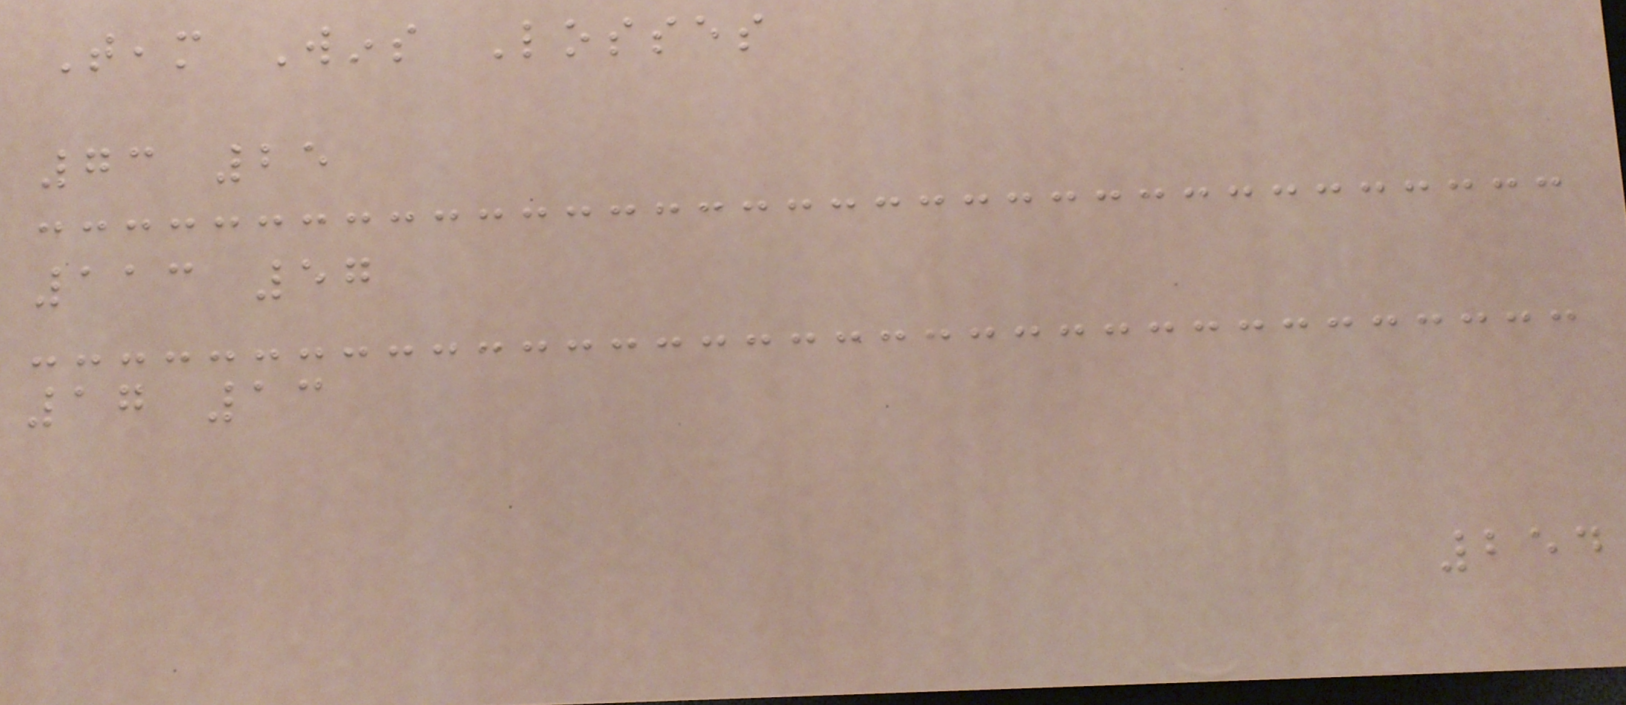Team Wins Losses
73 25
113 57
17 13
254
